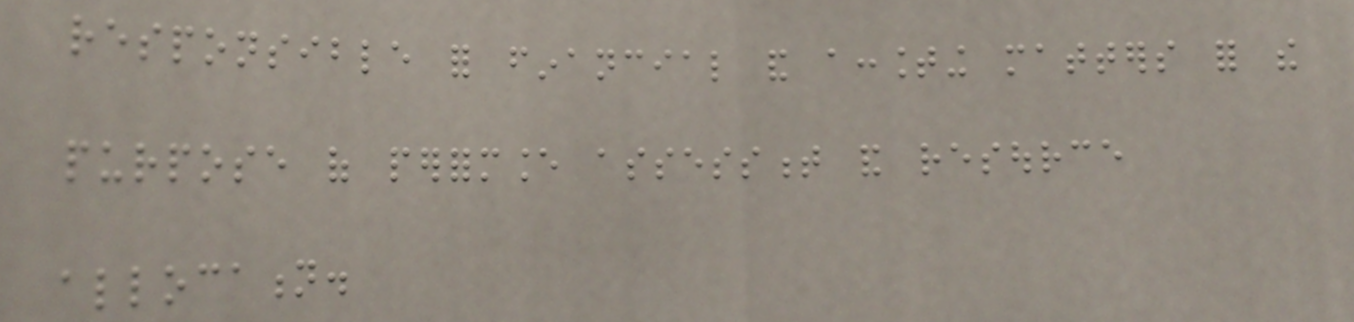responsible for financial and accounting matters for the
purpose of performance assessment and resource
allocation.
